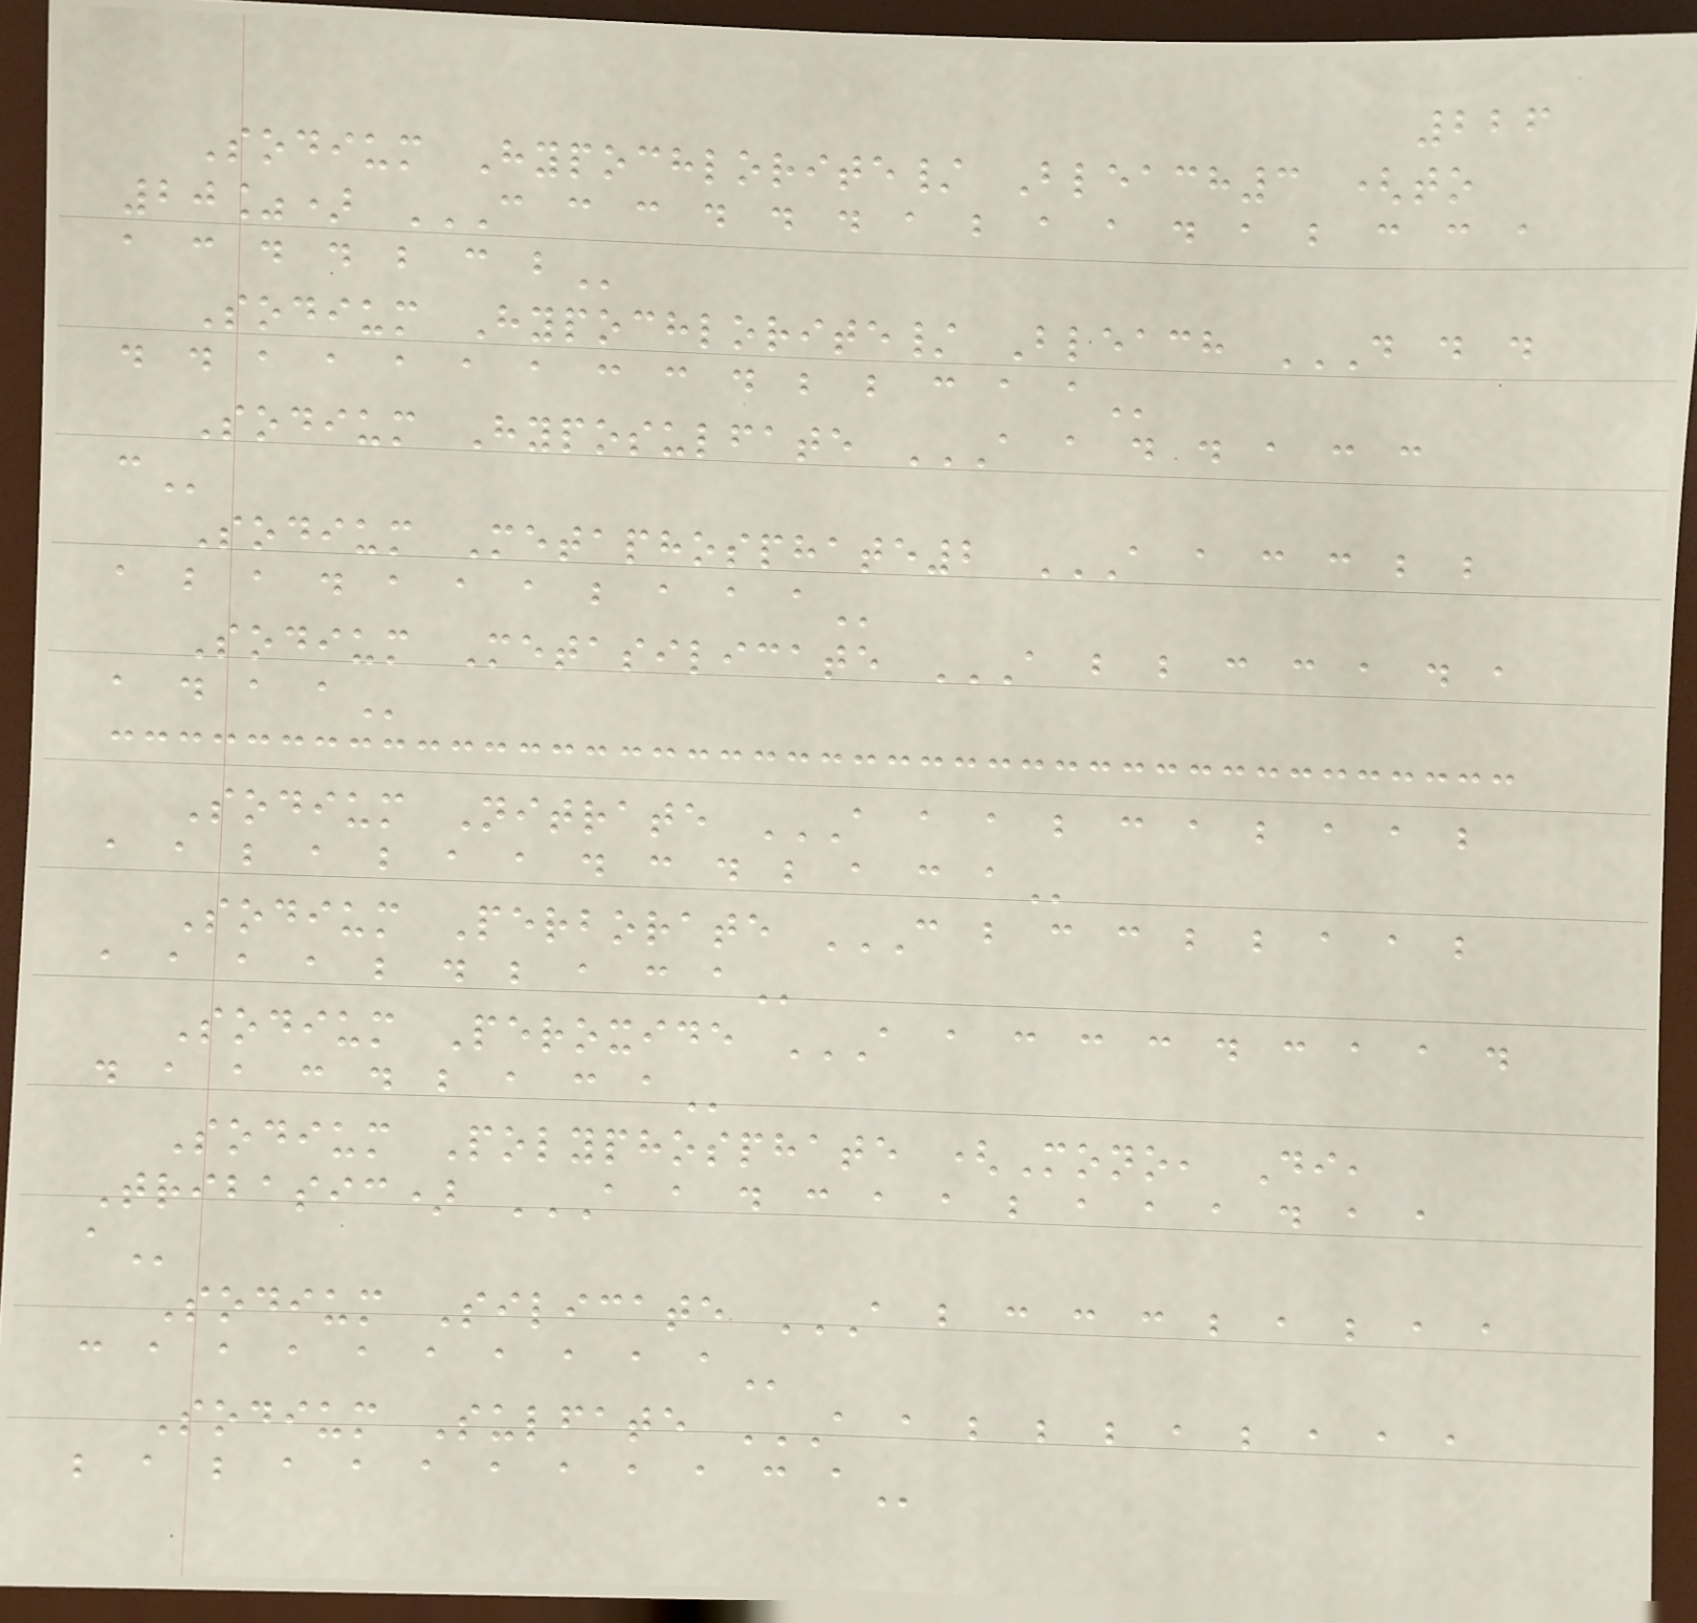226
Sodium Hypochlorite/ Bleach3 (to
20%) C C C D D D A B A A D A B C C A
A C D D B C B
Sodium Hypochlorite/ Bleach D D D
D D A A A A A C C D B B C A A
Sodium Hyposulfate A A D D A C C
C
Sodium Metaphosphate2 A A C C B B
A B A D A A A B A A A
Sodium Metasilicate A B B C C A D A
A D A A
Sodium Nitrate A A A B C A B A A B
A A B A B A A D C D B A C A
Sodium Perborate C B C C B B A A B
A A A A B D B A C A
Sodium Peroxide A A C C C D C A A D
D A A C D B A C A
Sodium Polyphosphate (Mono, Di,
Tribasic) A A D C A A B A A A D A A
A
Sodium Silicate A B C C C B A B A A
C A A A A A A A A A
Sodium Sulfate A A B B B A B A A A
B A B A A A A A A A C A
